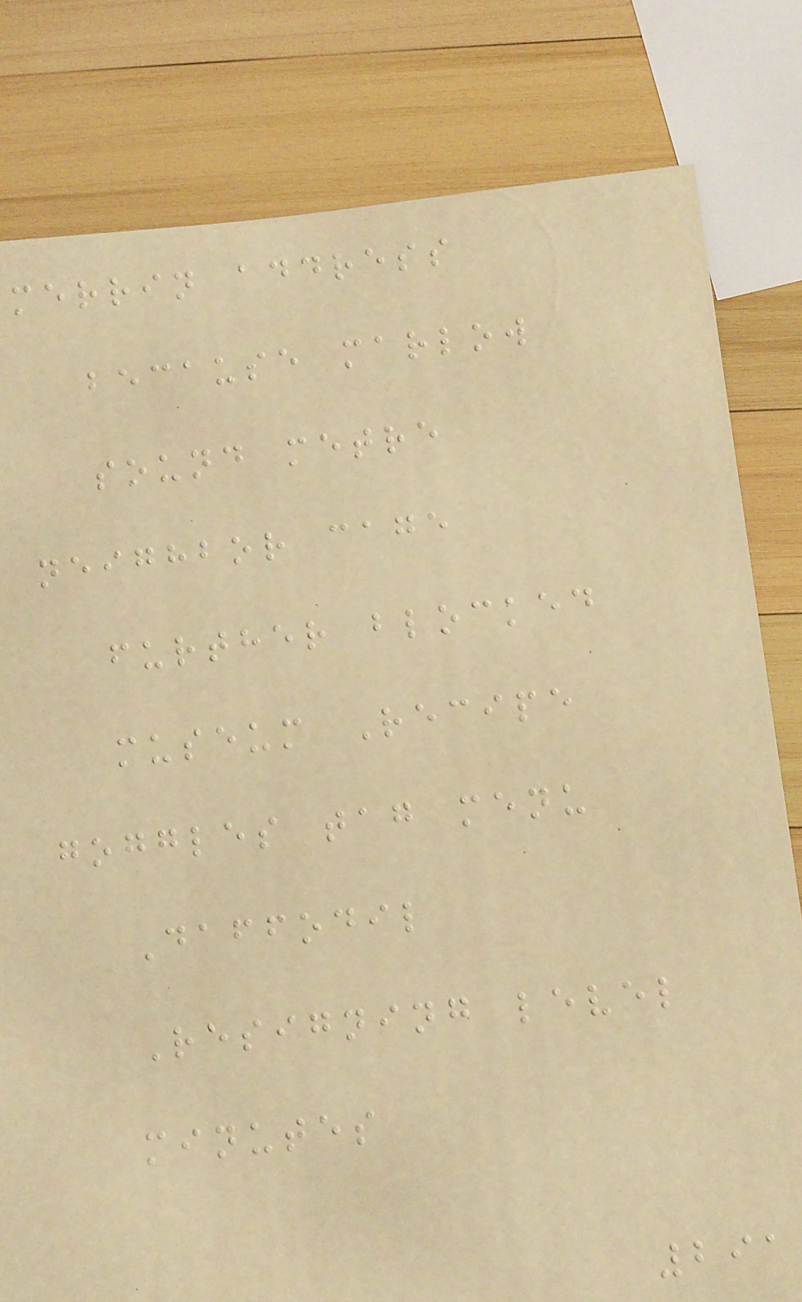merrin address
because marlow
sound metre
neighbor cage
further blocked
museum Recipe
goggles tag menu
Daffodil
Resigning level
minutes
291
